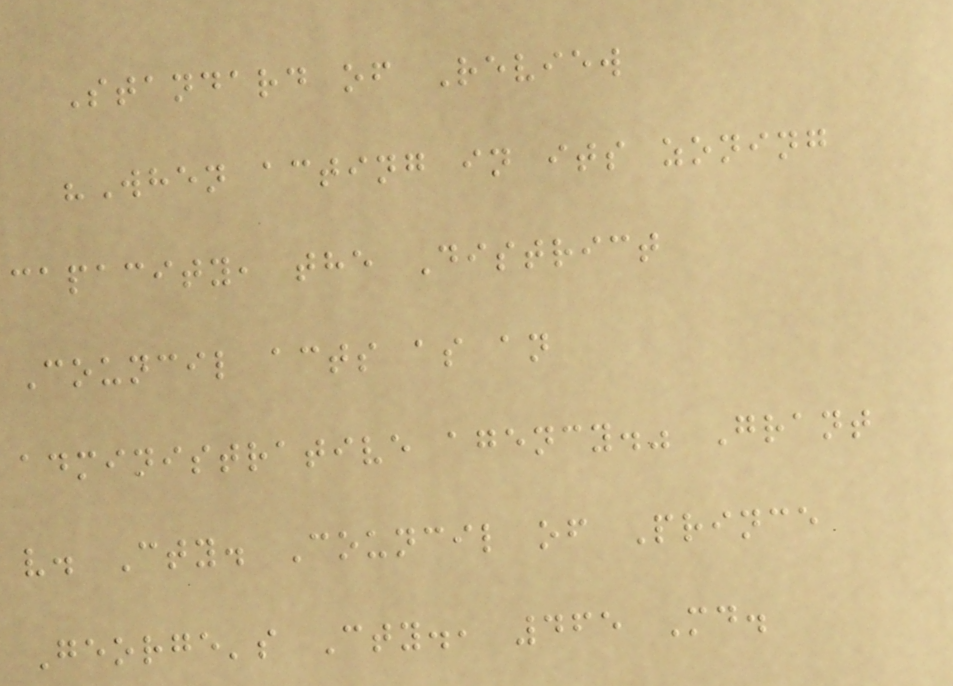Standard of Review
"When acting in its zoning
capacity, the District
Council acts as an
administrative agency." Grant
v. Cty. Council of Prince
George's Cty., 465 Md.
